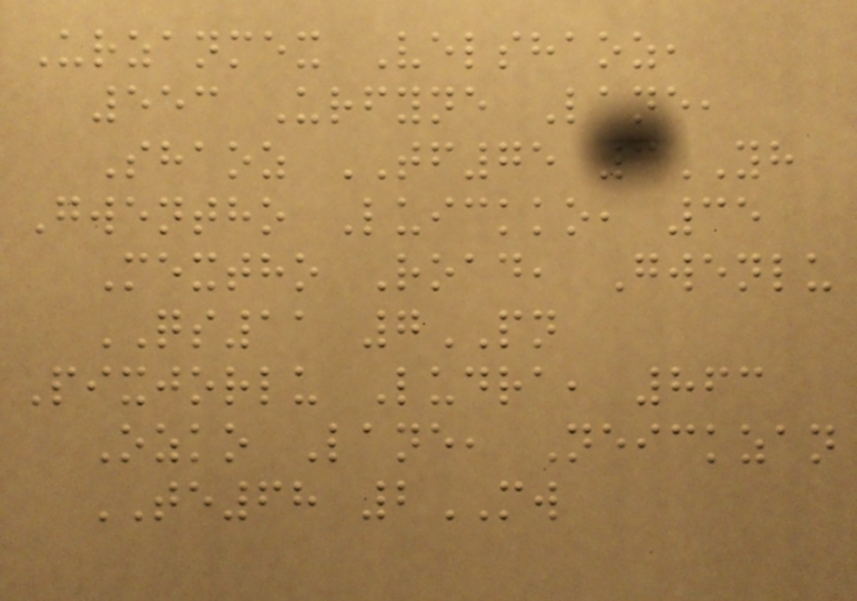Urzanmex Velshaoz,
553 Urfyne Lane,
Shaoz TF75 3YH
Gwentho Luickko, 35
Mextho Road, Gwenlu
QS11 7PN
Pixjorlu Ludra, 863
Ozko Lane, Neickzan
TE68 2MW
